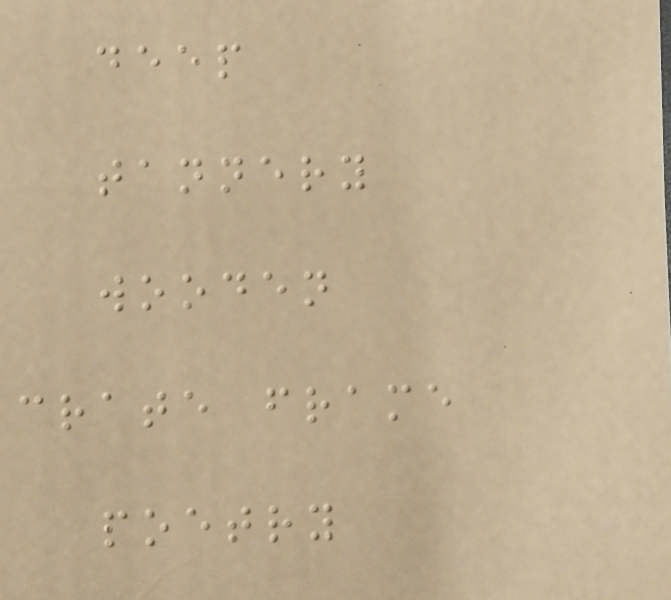deep
tannery
wooden
crate frame
poetry
